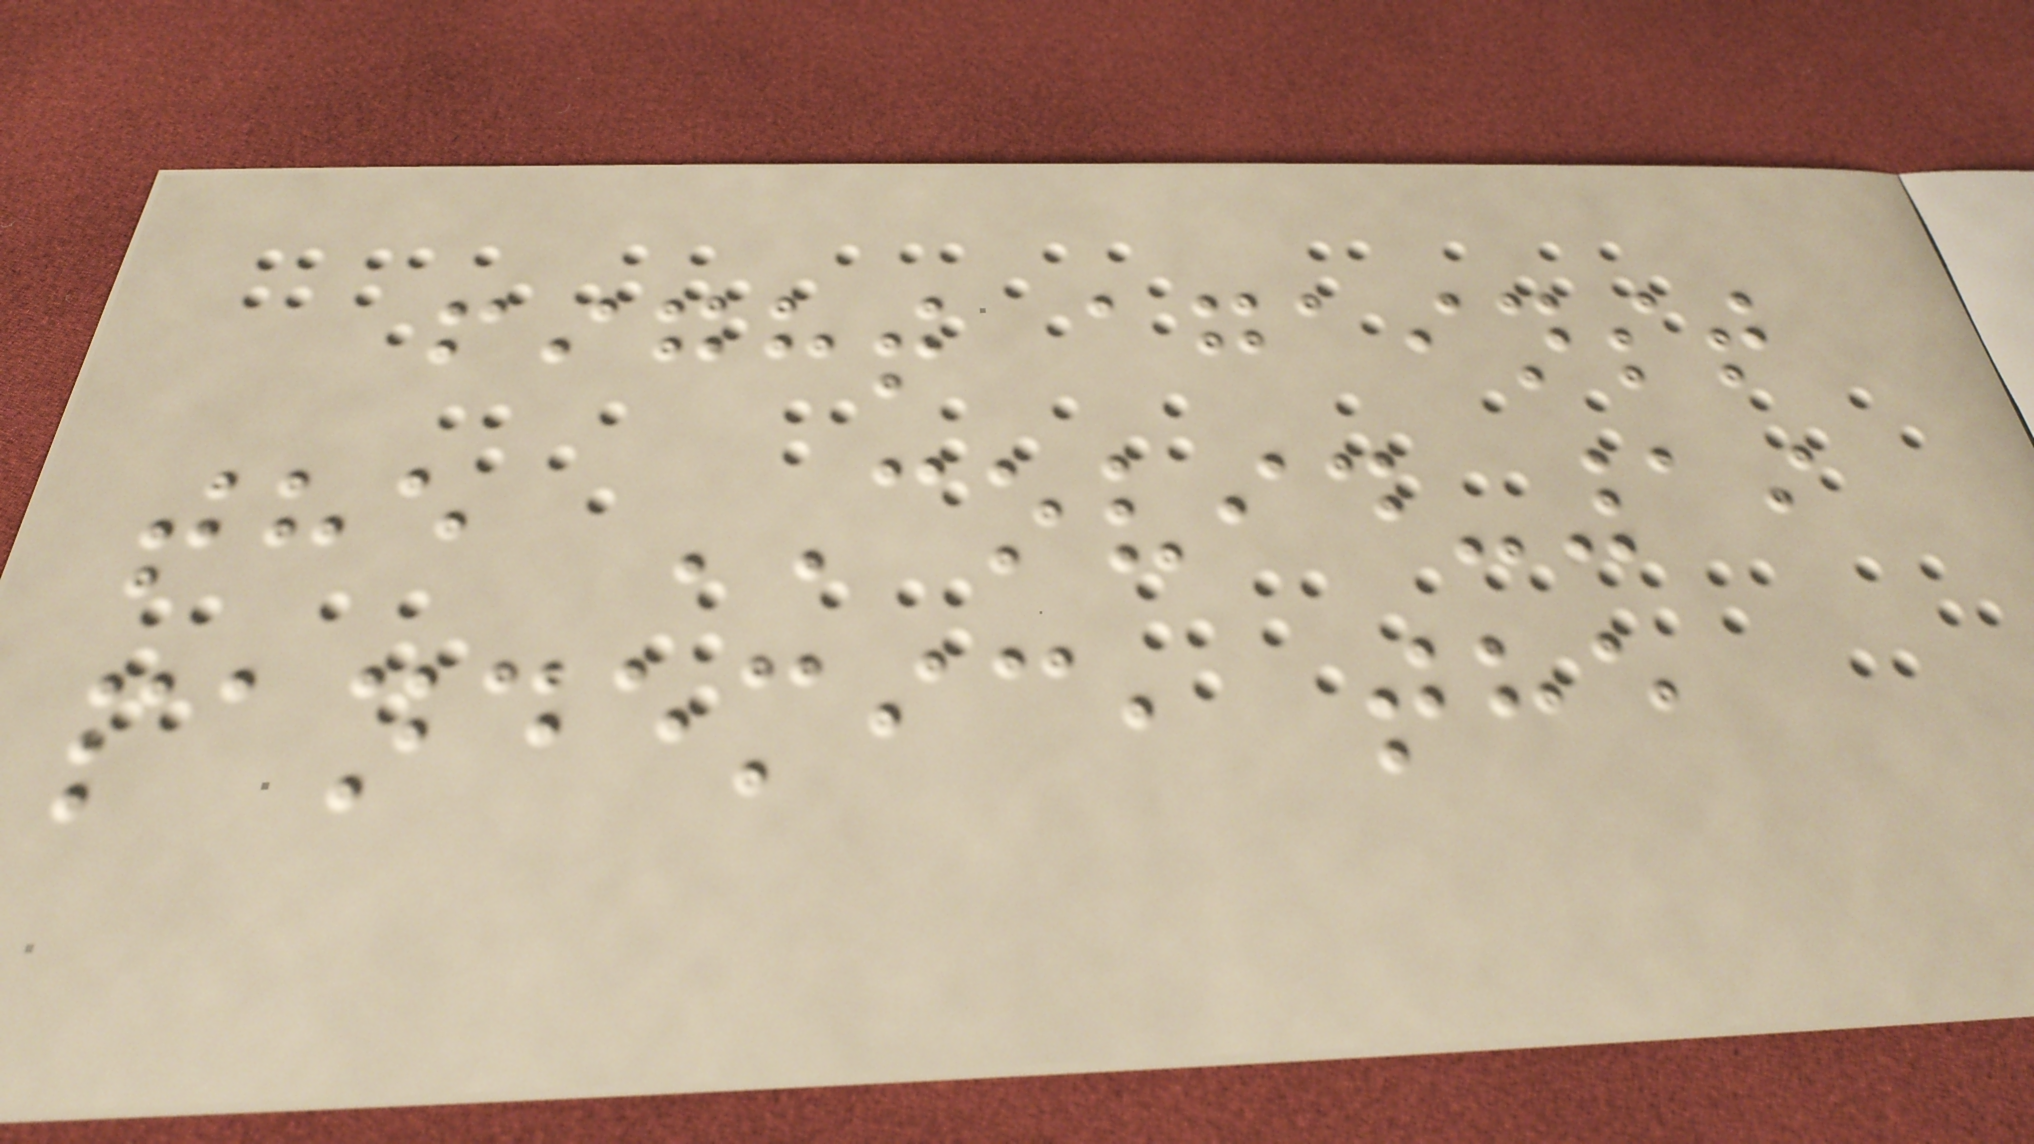fight against
the COVID-19
pandemic, the
